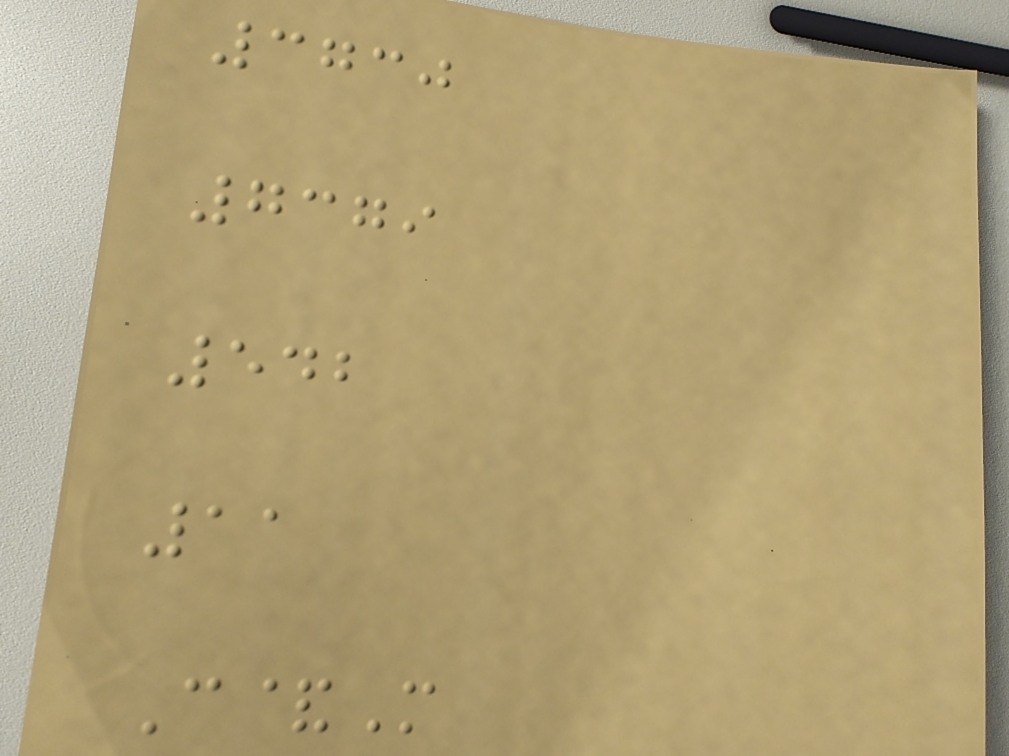3730
7379
542
11
C&M
